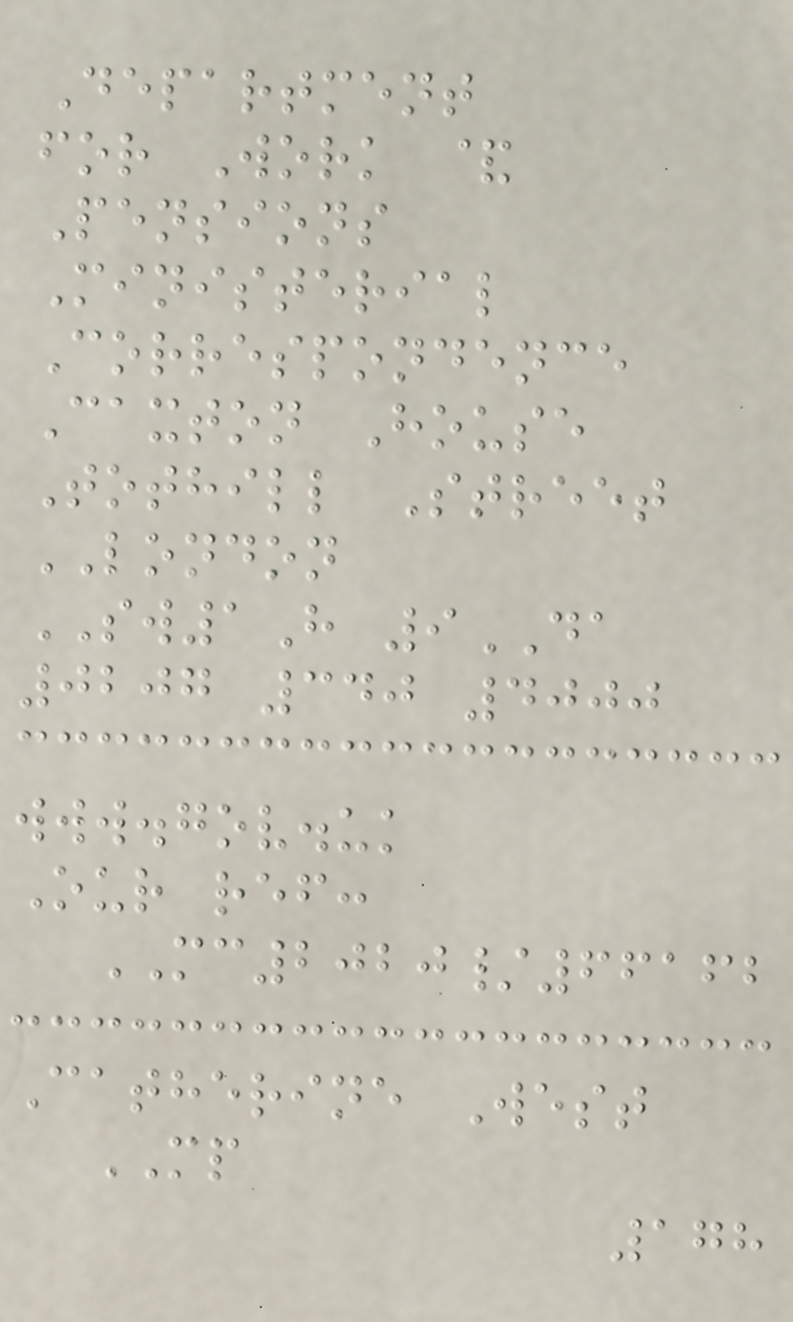Department
for Work &
Pensions
Ministerial
Correspondence
Caxton House
Tothill Street
LONDON
SW1H 9DA
0207 340 4000
www.gov.uk
Our ref:
MC2020/66162
Catherine West
MP
178
